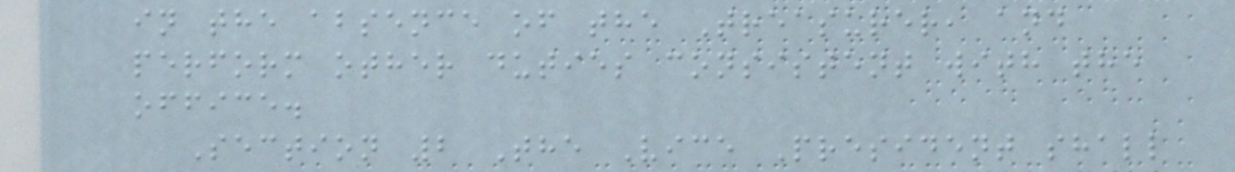in the absence of the Treasurer, and
perform other duties consistent with the
office.
Section 2 The Vice President shall
